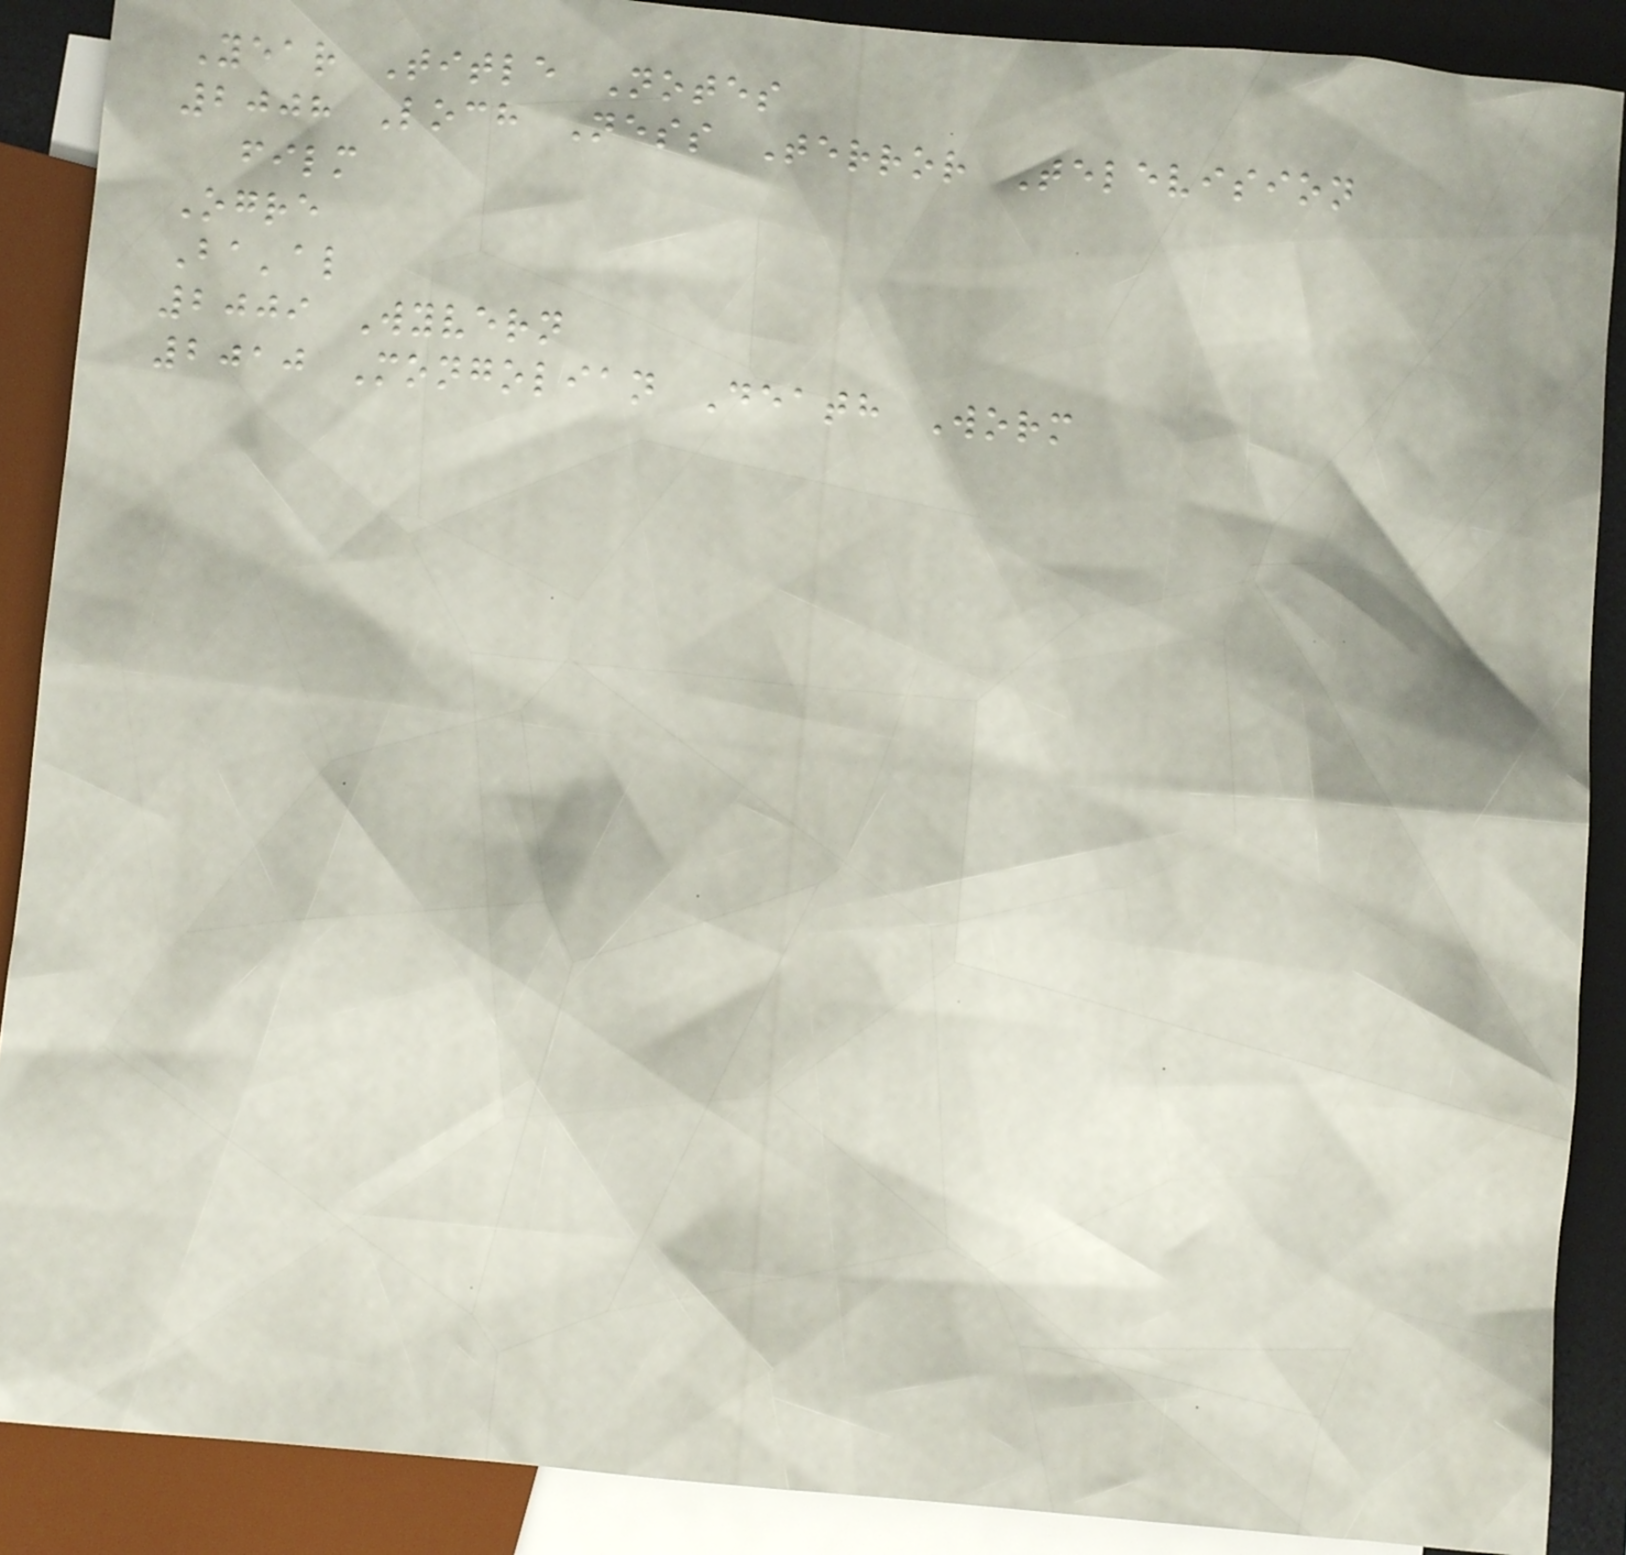Year Title Notes
2008 Loch Ness Terror Television
film
Ogre
Ba'al
2009 Wyvern
2010 Mongolian Death Worm
